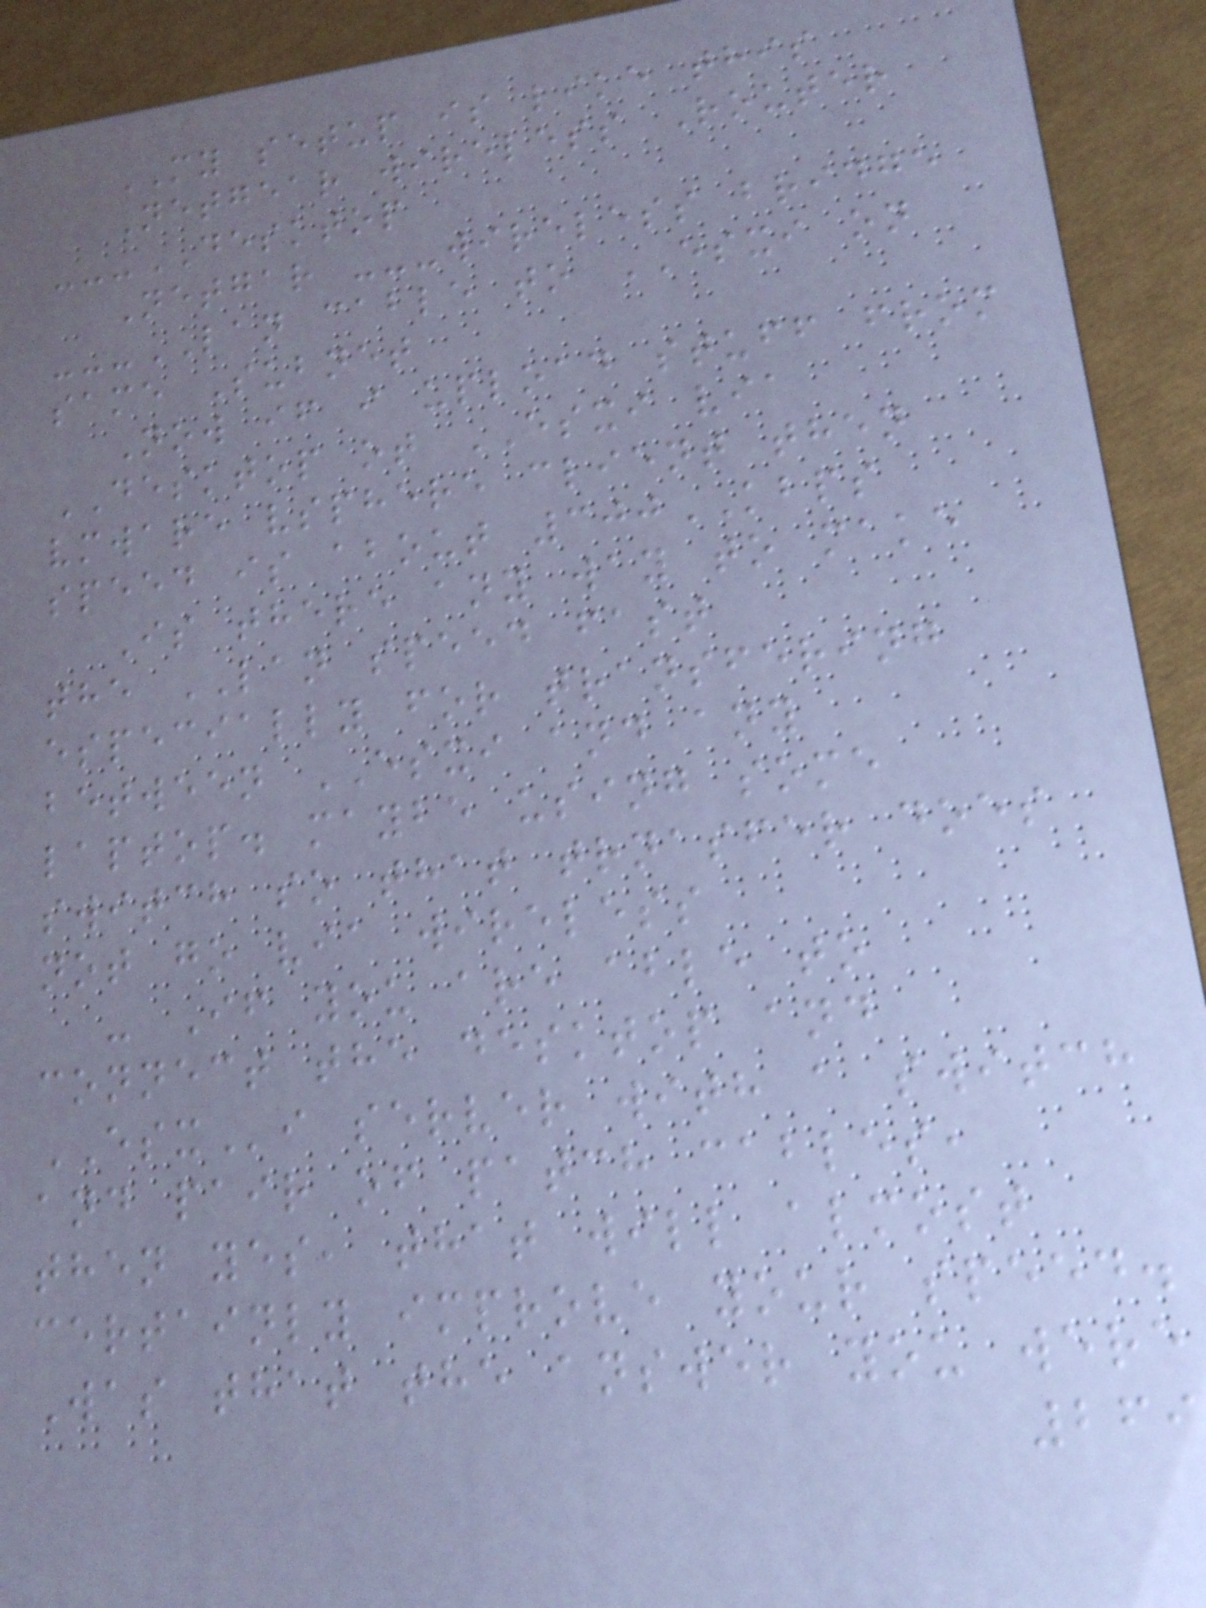MY setup is like this
Netgear wireless Router
---DESKTOP
Netgar ---wireless bridge
---LAN cable to ESXI on
same Subnet
Now if i upload stuff from
DESKTOP ot ESXI via
vmware vsphere client then
speed is about 300KBPS
Is there any way to make
the LAN speed fast
especially for transfering
between ESXI and any
laptop. maybe using some
switch so that trnasfer does
not go via wireless
- If you are able to
connect the desktop and
ESXi server with a switch
and pair of patch cables,
then yes, that will almost
certainly improve your speed.
Was that the answer you were
269
